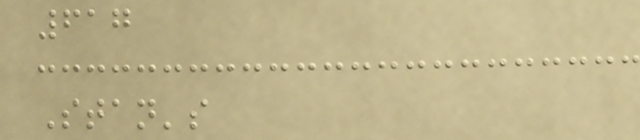617
Stan's
